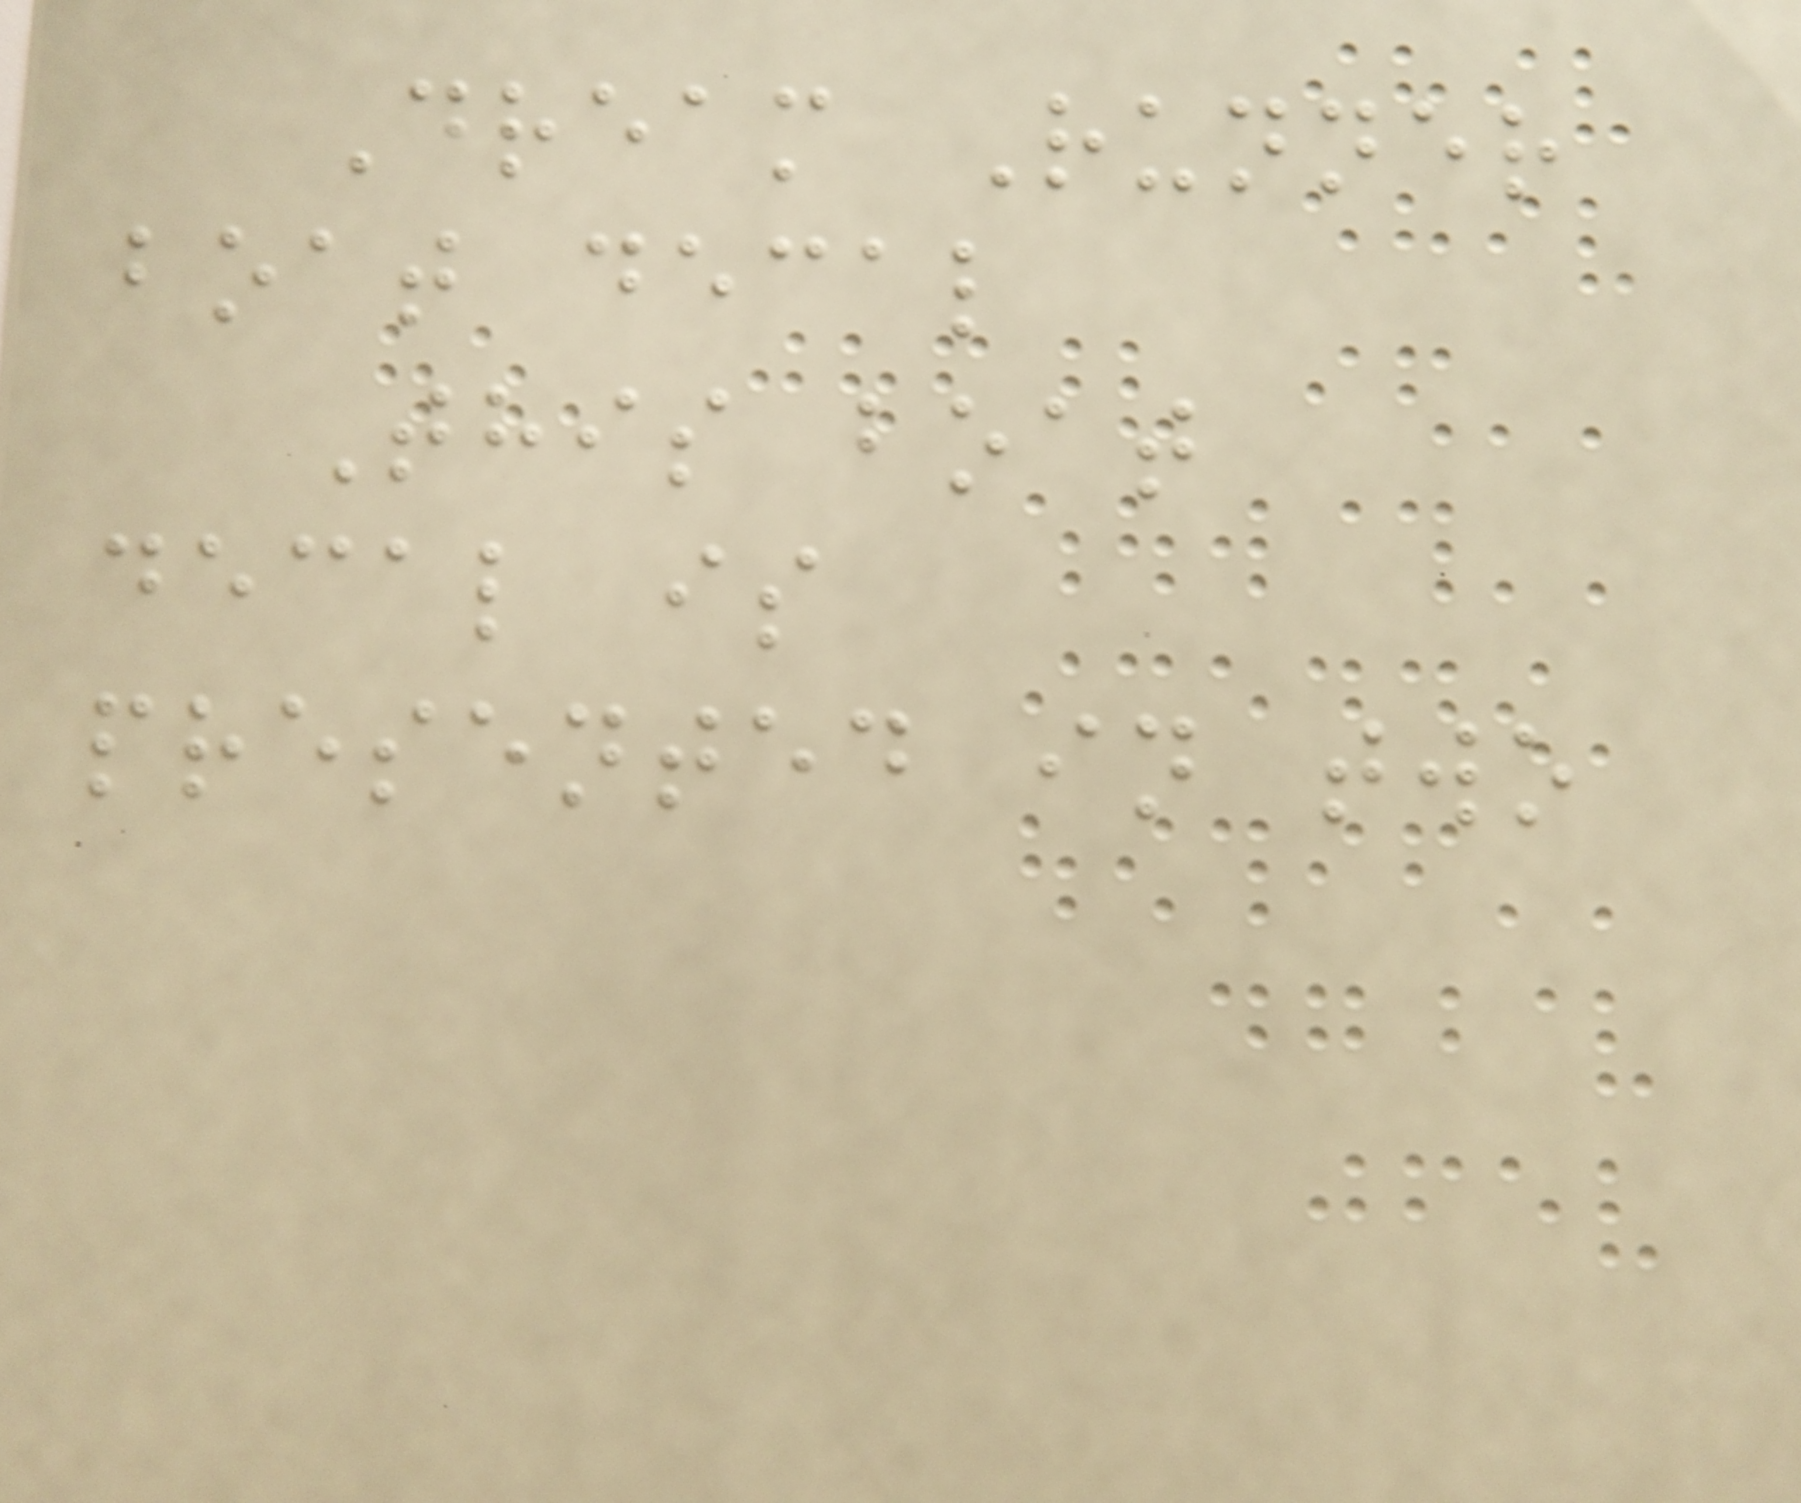Dream Runner
boat decal
This boat
decal is
presented in two
